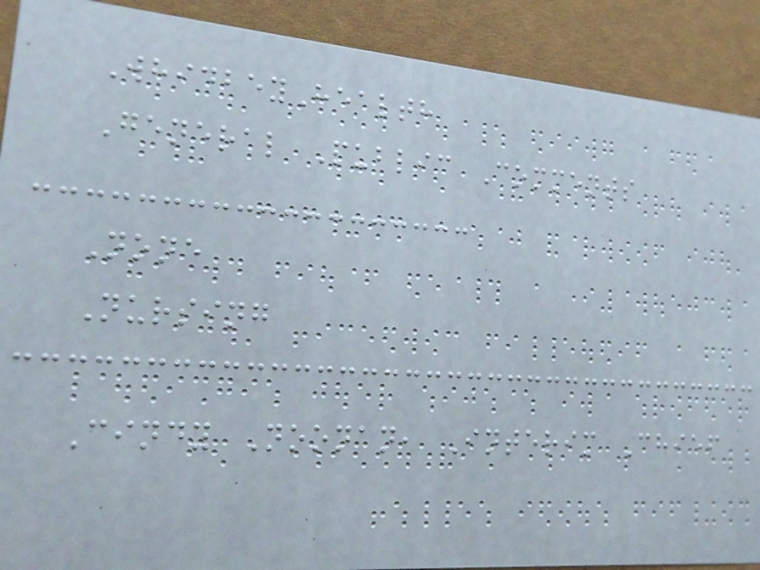WhidbeyHealth
General Public Comments
None
Nursing
Cindy Noonan, Interim Chief
